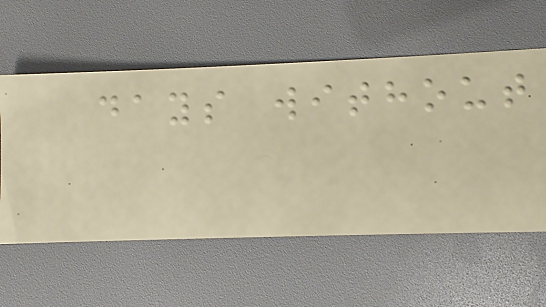days without
